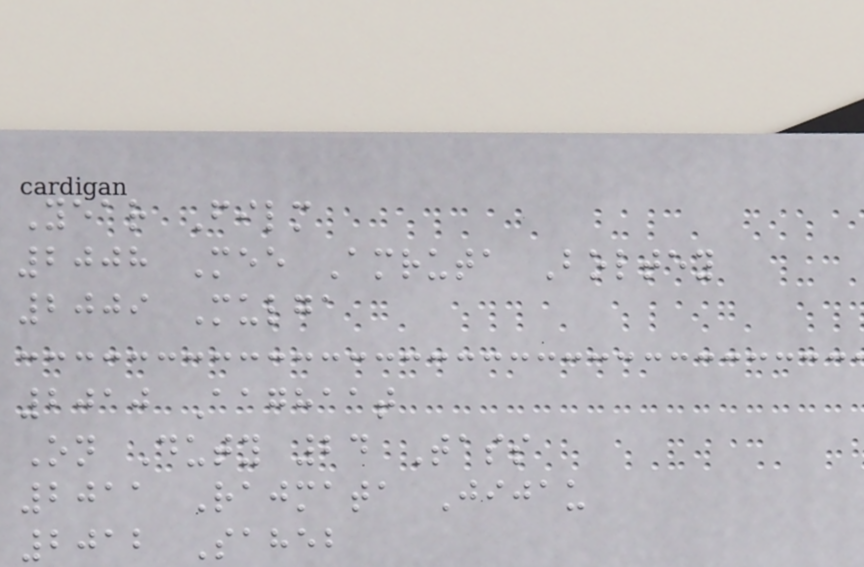Year Film
2008 Mee Amruta Boltey
2009 Mulga
2010 Aaghaat
On Duty 24 Tass
2011 Rajmata Jijau
2012 Saheb
